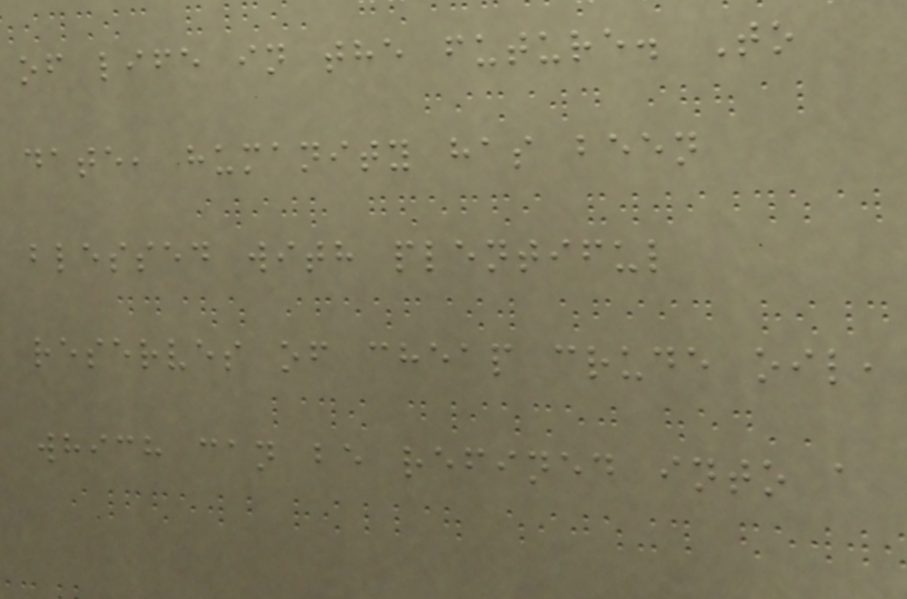of life in the future. To
date, humanity has been
blessed with plentiful
reserves of cheap crude oil,
which can be refined into a
